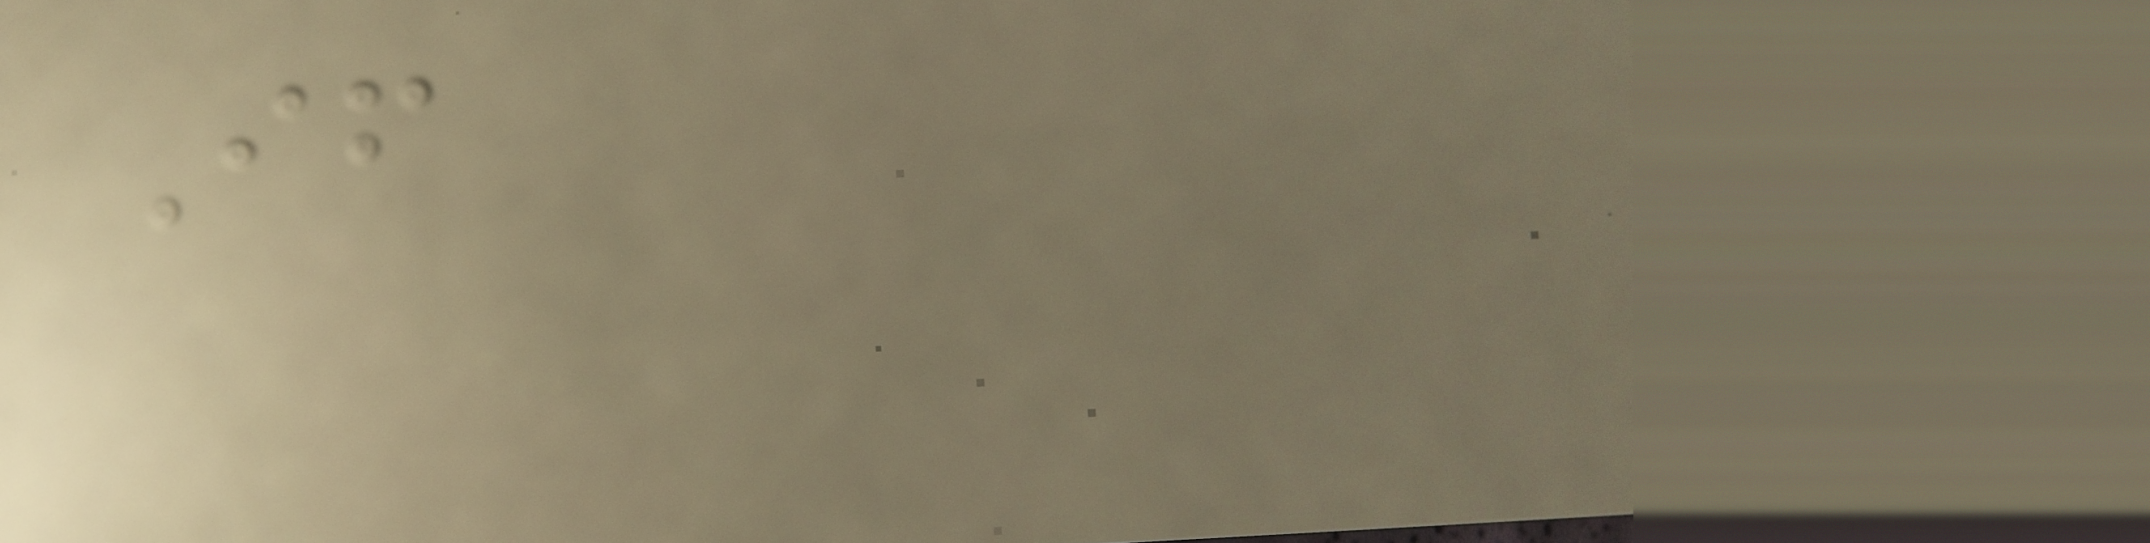If
